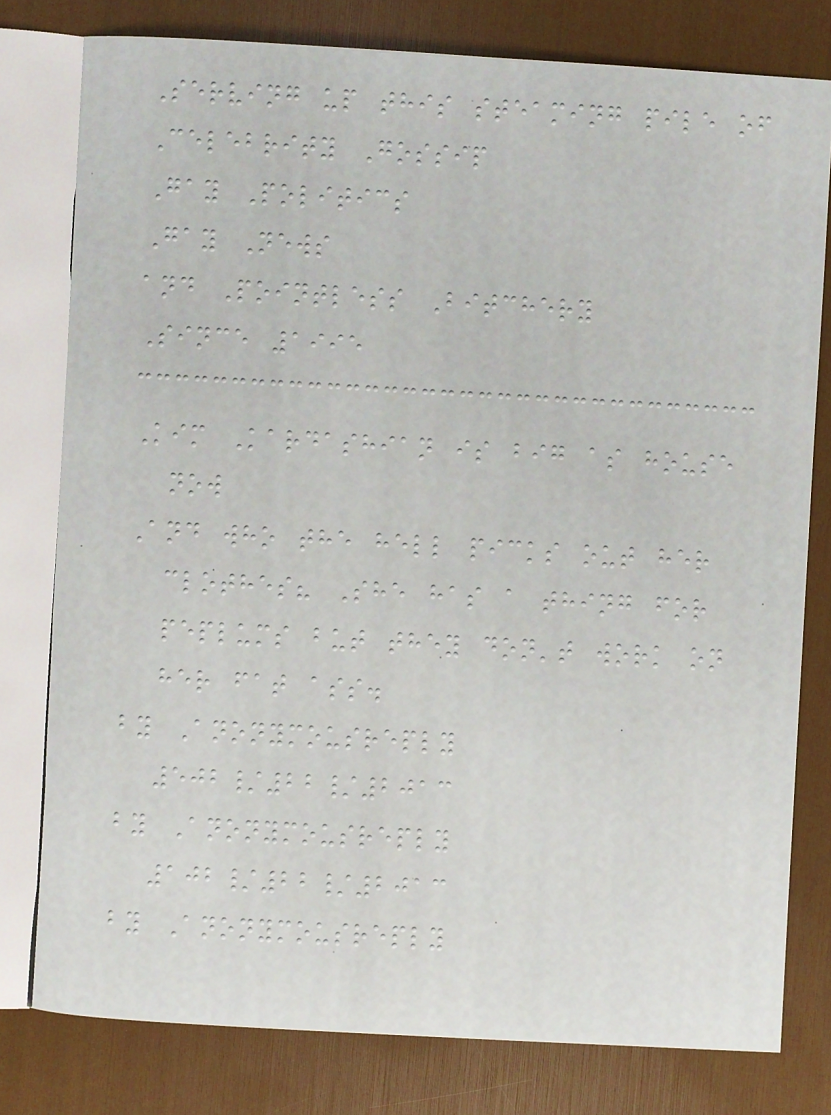Serving up this steaming pile of
Celebrity Gossip
Gay Politics
Gay News
and Pointless Bitchery
Since 1995
Kim Kardashian is big as house
now
And who the hell picks out her
clothes? She has a thing for
peplums but they don't work on
her fat ass.
by Anonymousreply
502/22/2013
by Anonymousreply
102/22/2013
by Anonymousreply
